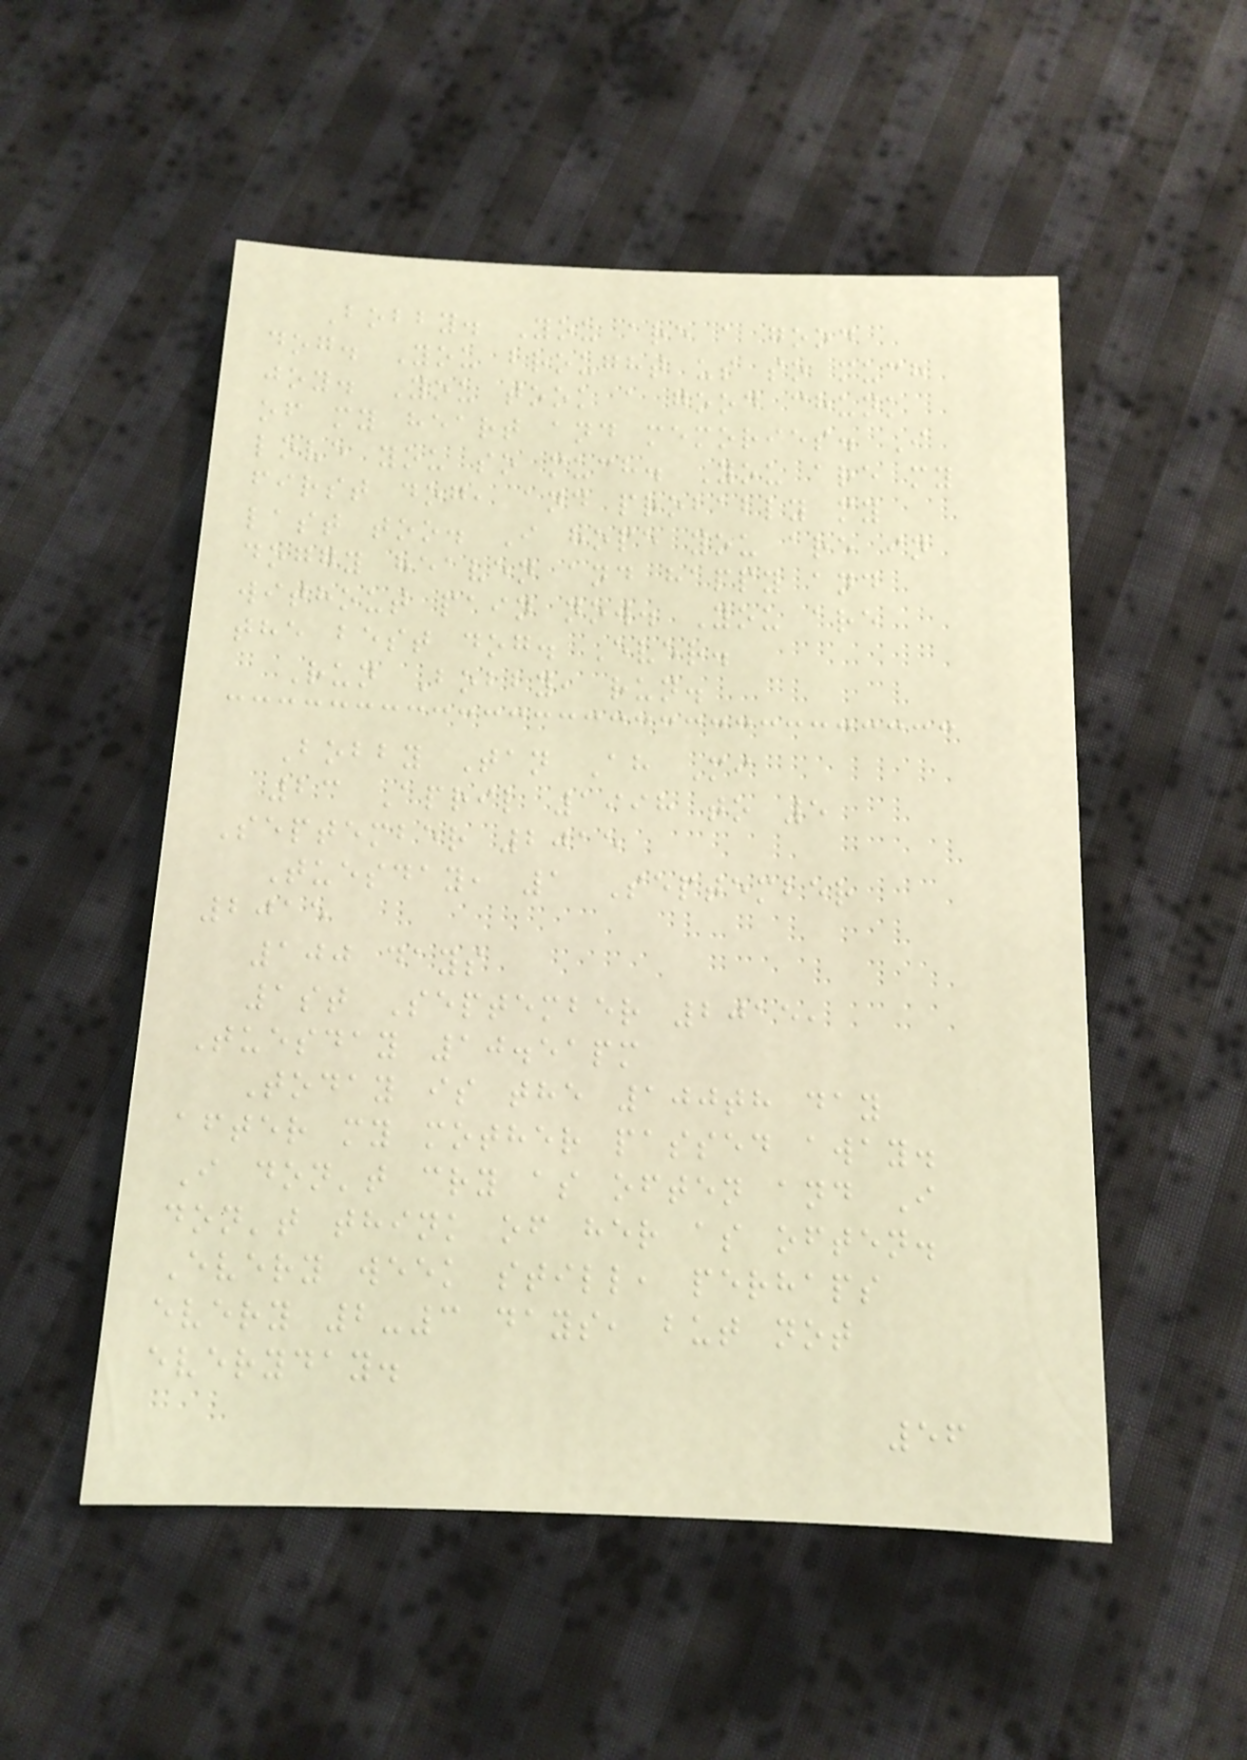Bobby. You are a good
dog. You brought us so much
joy. You took a good chunk
of my heart and memories. I
love you so much. You are my
first dog, and probably my
last too. I hope you are in
doggy heaven and happy and
without pain now. You are
the best dog. Ever.
Run Bobby, run.
Bobby Tan Ah Mi
23 April 1998 to 5
September 2015
Tuesday, 1 September
2015
100 days
1st September 2015,
Tuesday 10.51pm
Today is the 100th day
after my mother passed away.
I don't cry as often and I
don't think of her as often.
Every week still, perhaps
every 2-3 days, but not
everyday.
56
